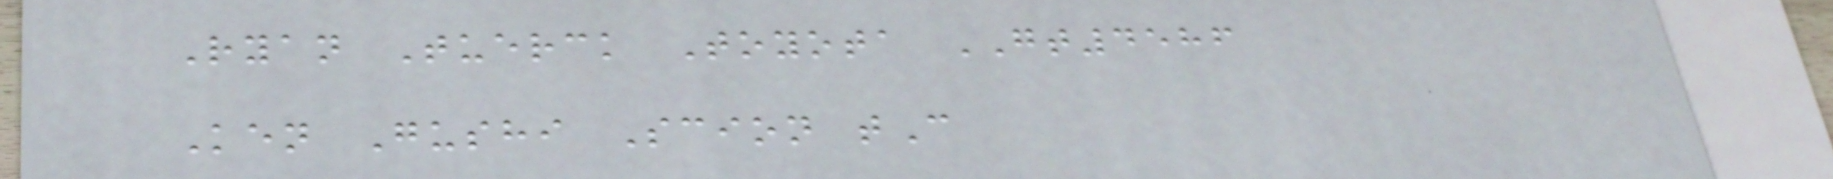Ryan Tuerck Toyota GT4586
Ken Gushi Scion tC
